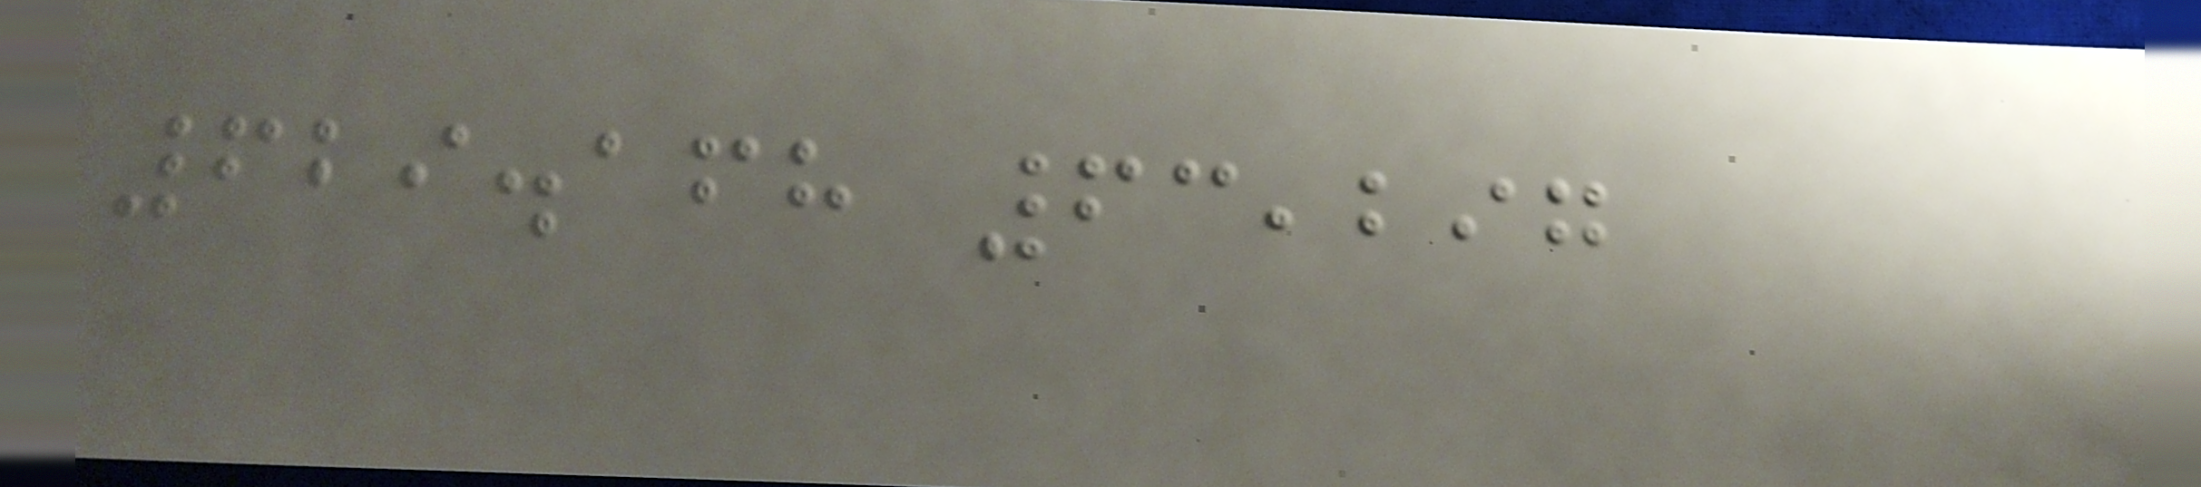629.168 63,297
